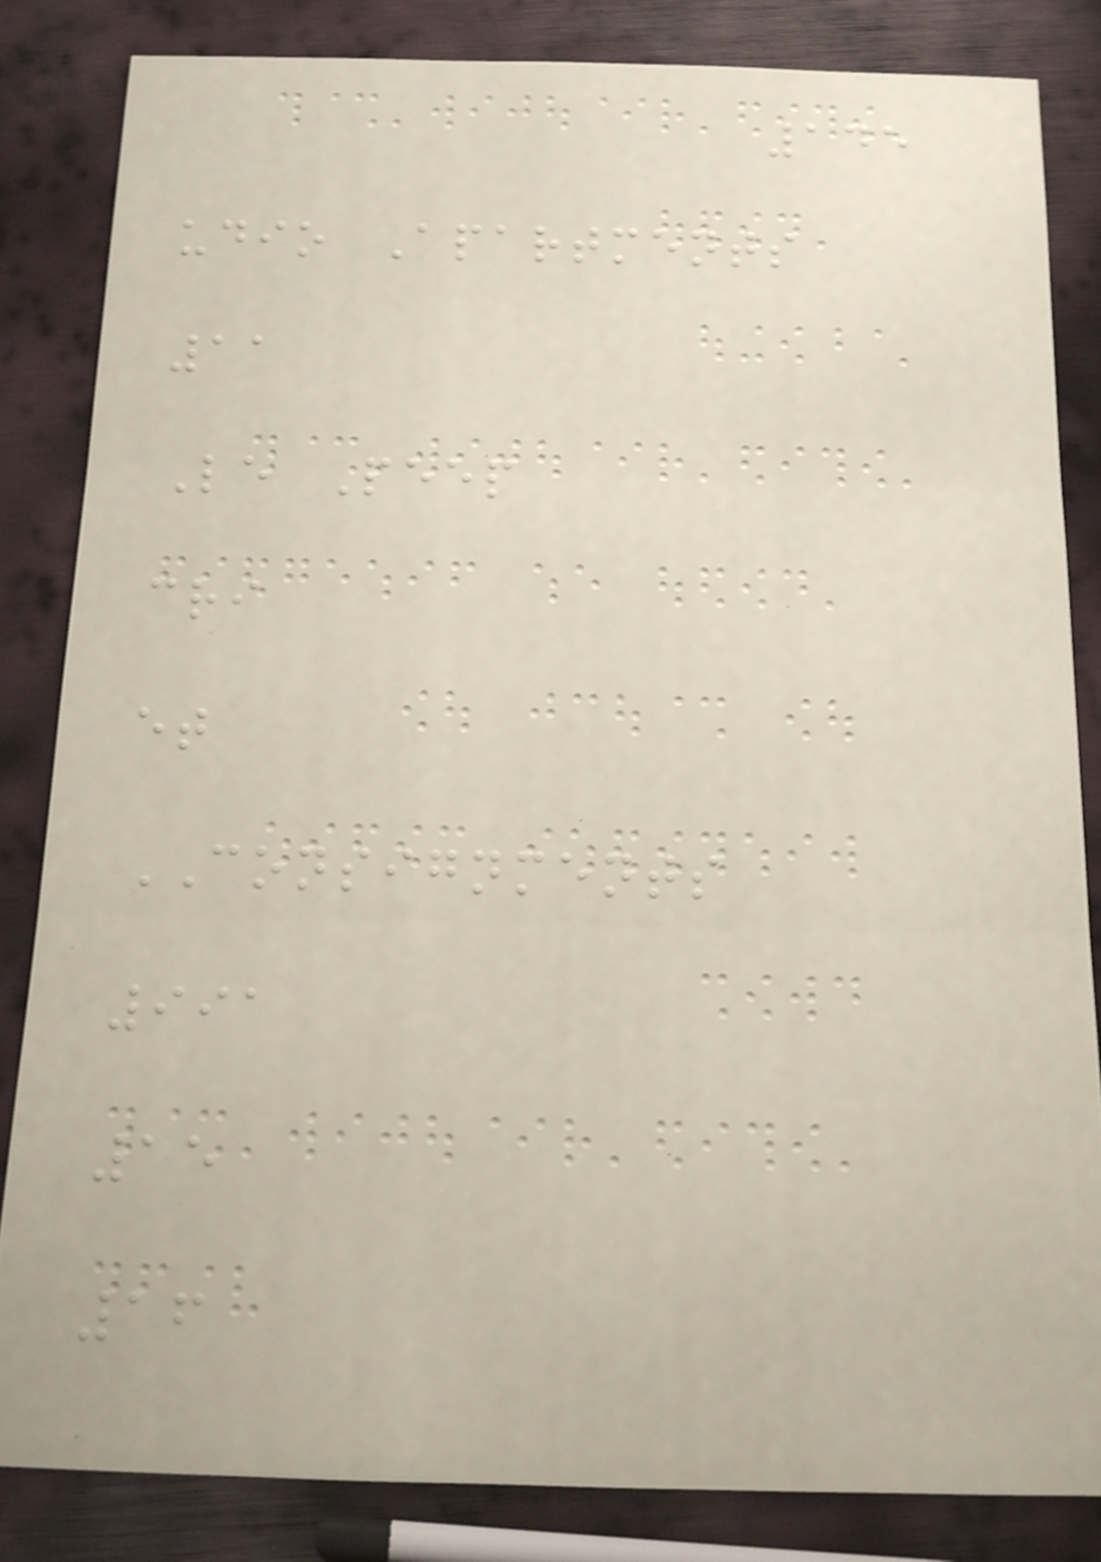145
udio Apartments
11
Le Peep
cri
et
CONSIGNMENTS
991
15
16
